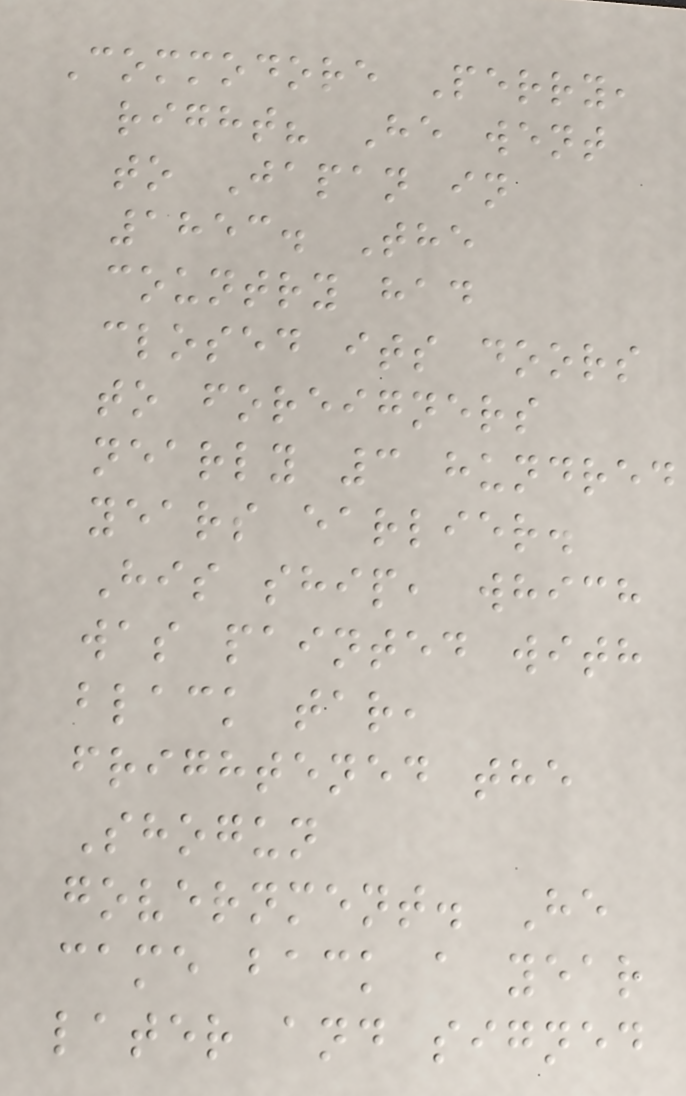Commodore Perry,
right? He went
to Japan in
1853. The
country had
closed its doors
to foreigners
nearly 3 hundred
years earlier.
His ship, which
was painted with
black tar,
frightened the
Shogun
government. He
came back a year
later and signed
